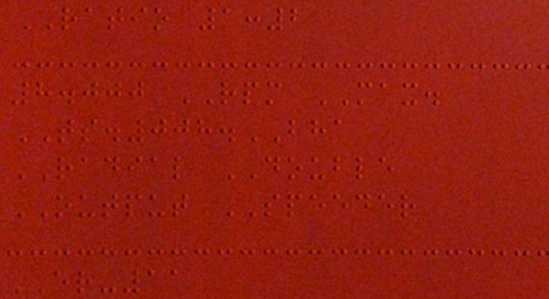RATIO 1:2
8.000 RPM MAX.
TS.008.BHA
RADIAL DOUBLE
OUTPUT SPEEDER
ER-11
